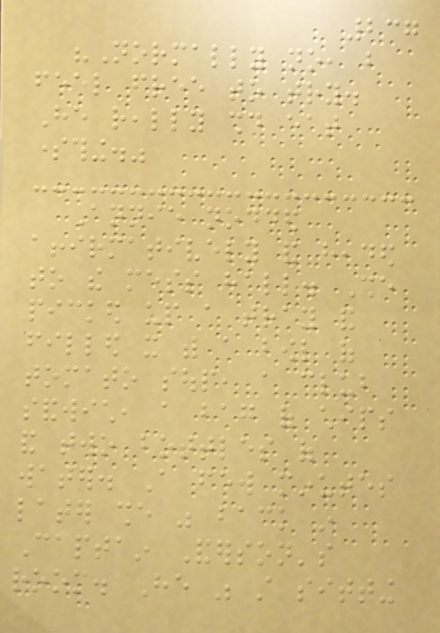237
"Normally no, but
feel free to try.
He really should eat
something."
Annie nodded
affirmatively and headed
to the mess hall. She
picked up a tray and
filled it with a bowl of
tomato soup, a club
sandwich, a bag of chips
and two bottles of
water. A few minutes
later she was back in
Captain Anderson's
room. He was still sitting
